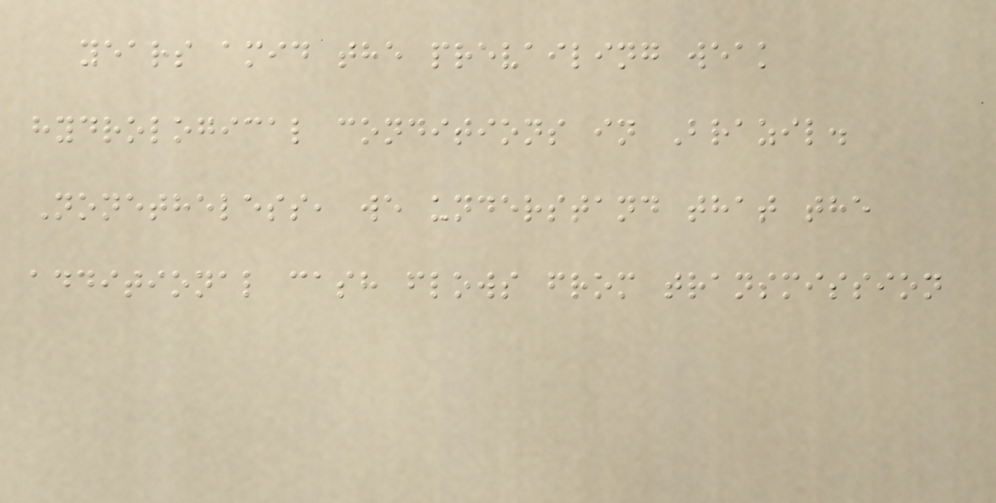years amid the prevailing weak
hydrological conditions in Brazil.
Nonetheless, we understand that the
additional cash flows from transmission
